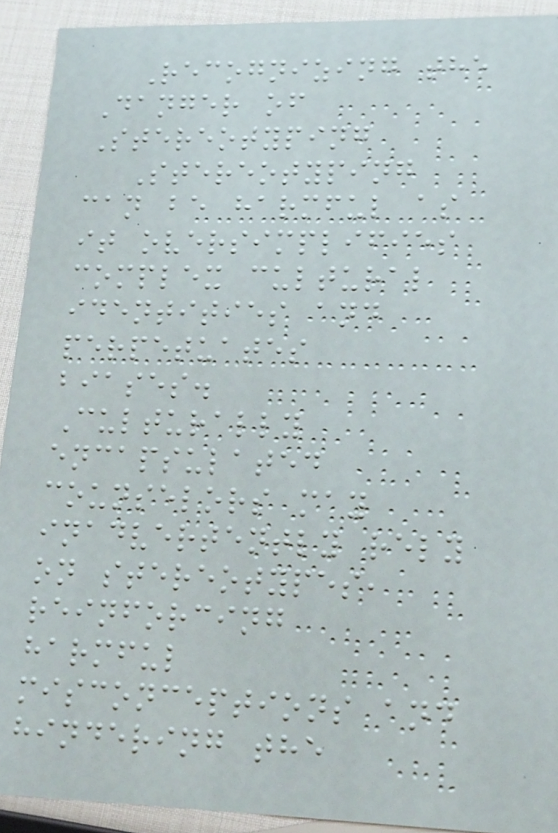Recognizing the
Danger of
Stereotyping
Stereotyping
can be harmful as
it oversimplifies
complex cultural
identities and
perpetuates
biases.
Culturally
encapsulated
counselors may
inadvertently rely
on stereotypes,
reinforcing
harmful
misconceptions and
hindering the
